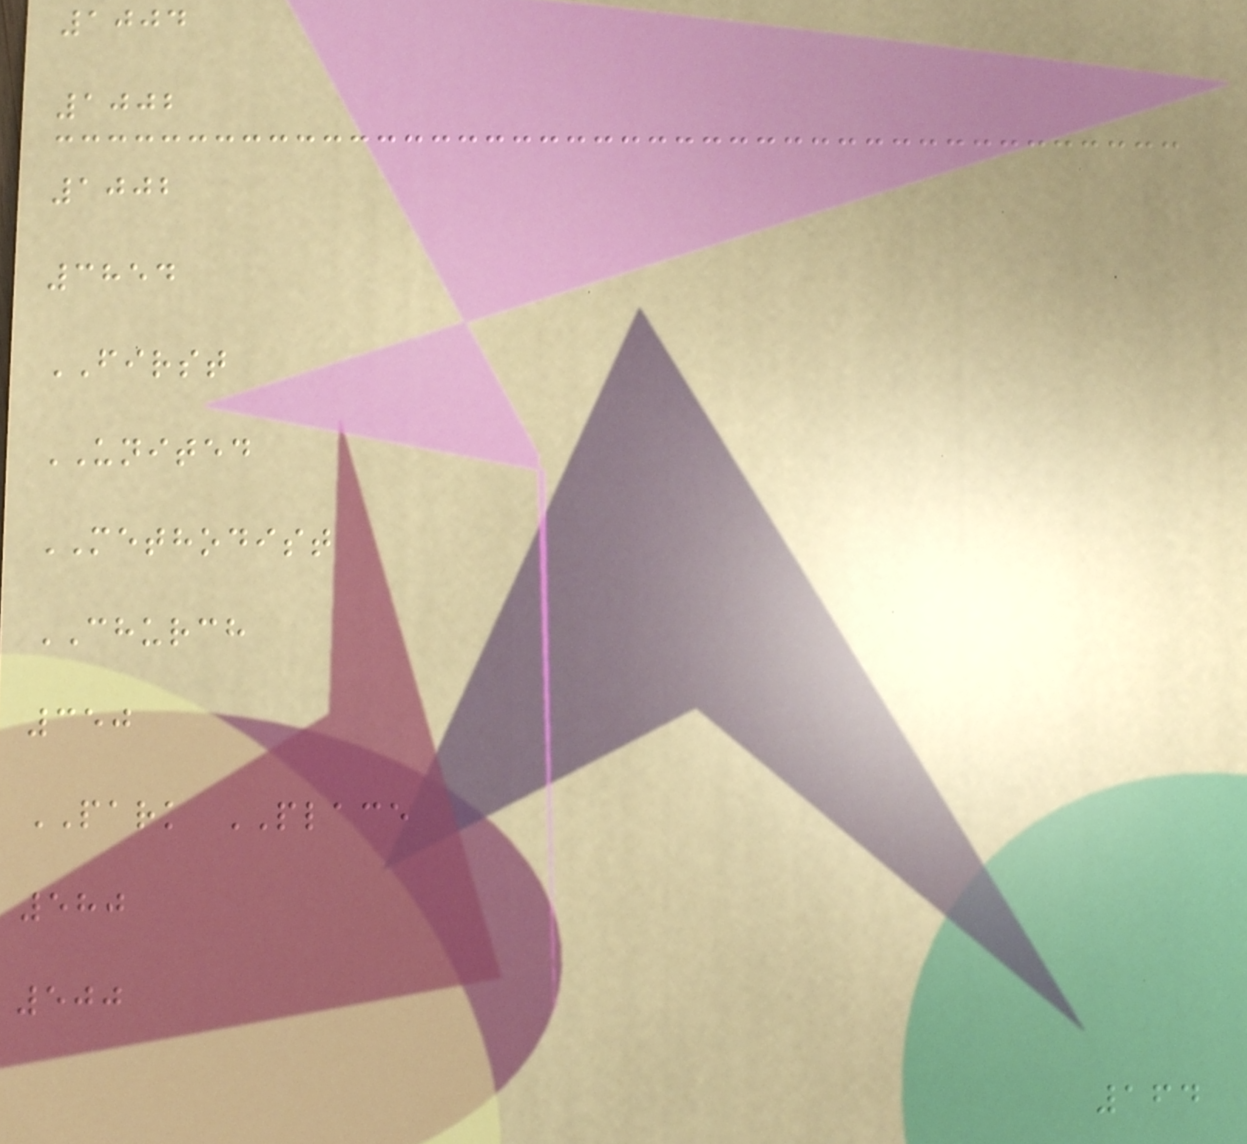1004
1002
1002
3854
FIRST
UNITED
METHODIST
CHURCH
350
PARK PLACE
580
500
164
